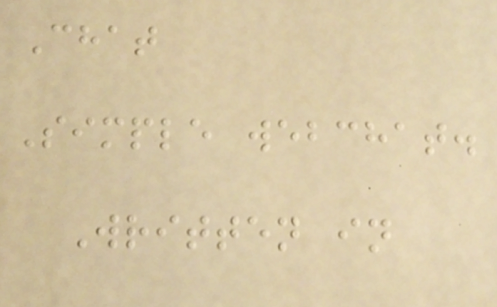Chat
Simple webchat.
Written in
